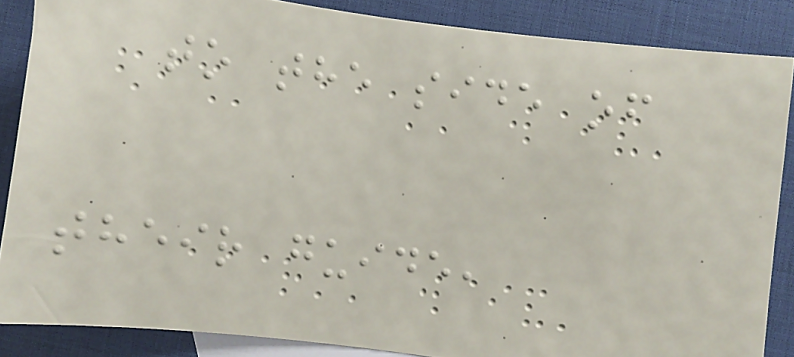to the side of
their guide,
